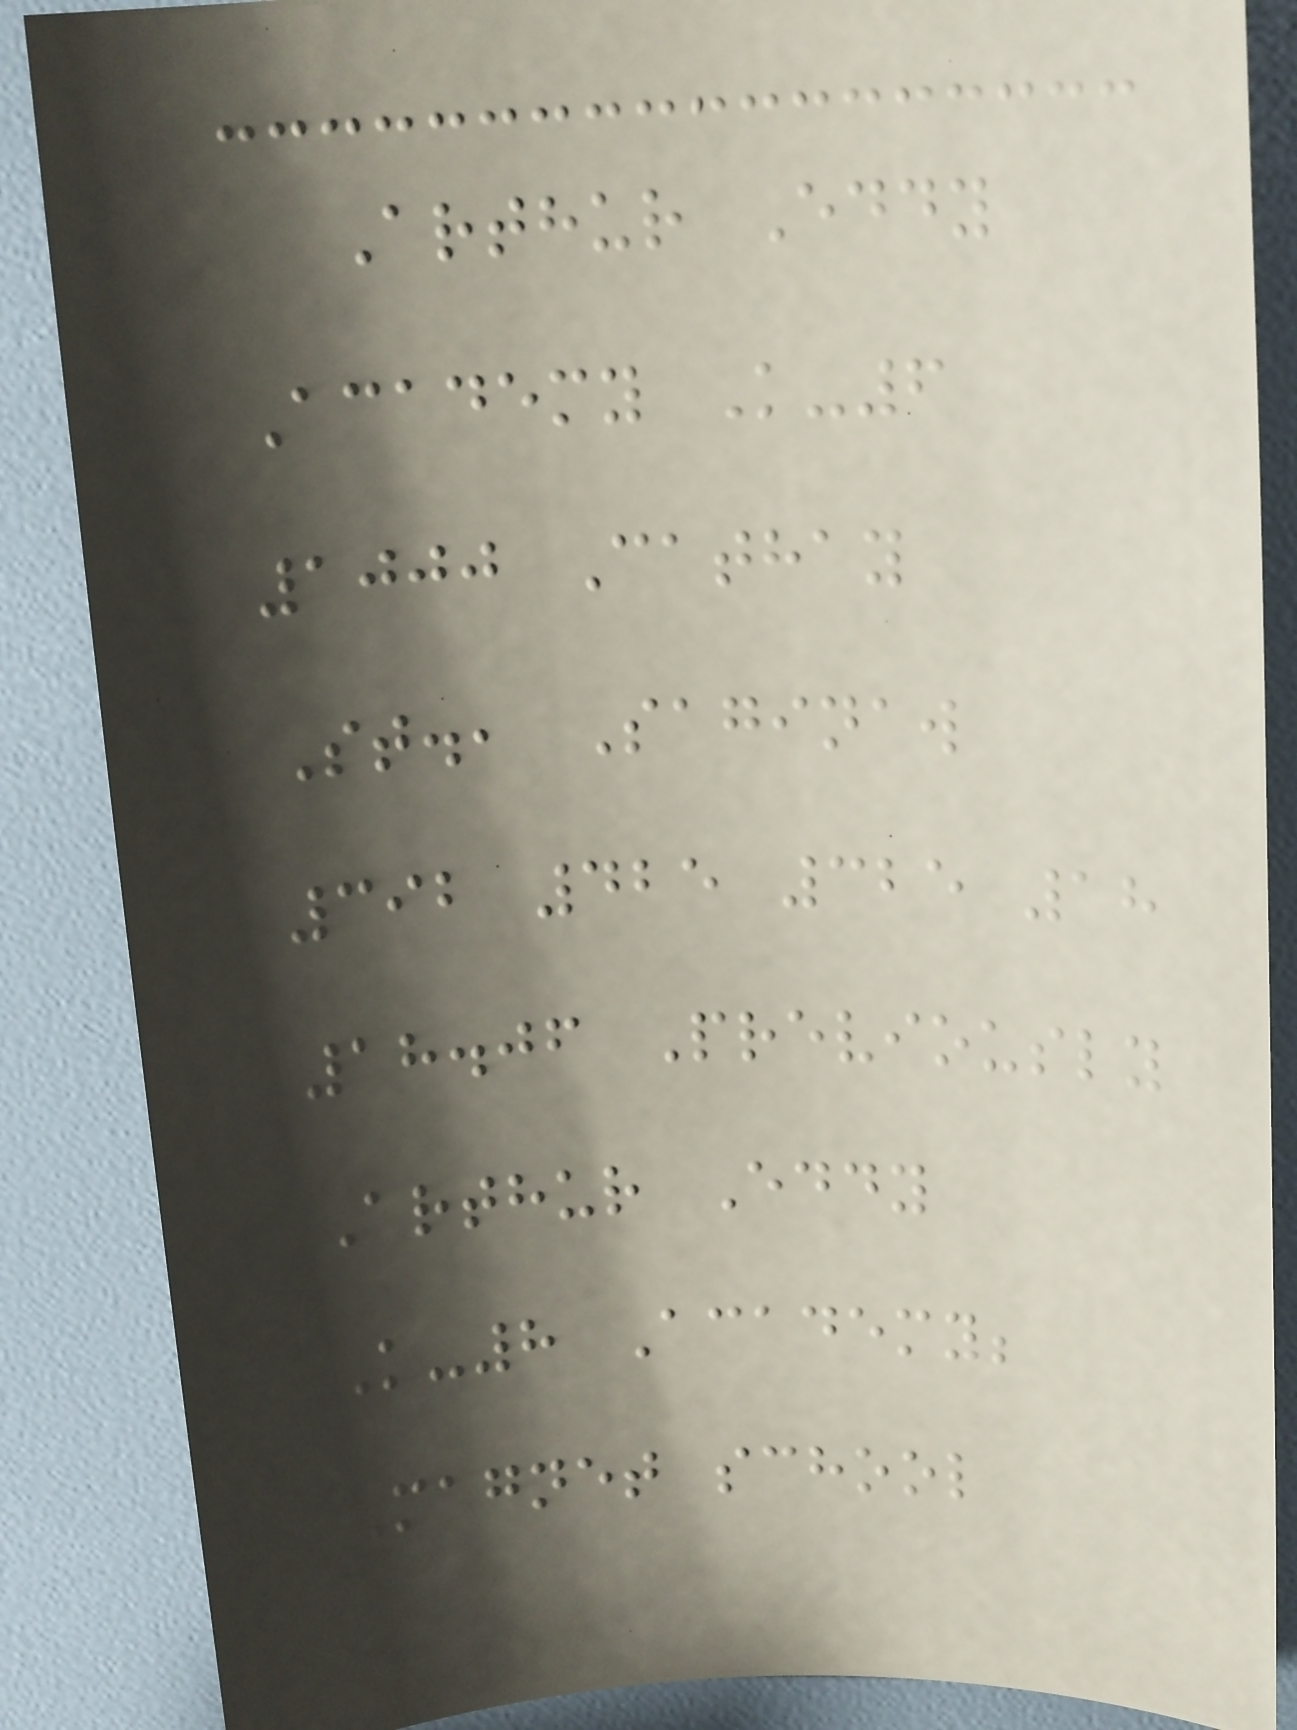Arthur Eddy
Academy K-6
1000 Cathay
St., Saginaw
392 425 325 18
18.06 Previously
Arthur Eddy
K-8 Academy;
Magnet school
